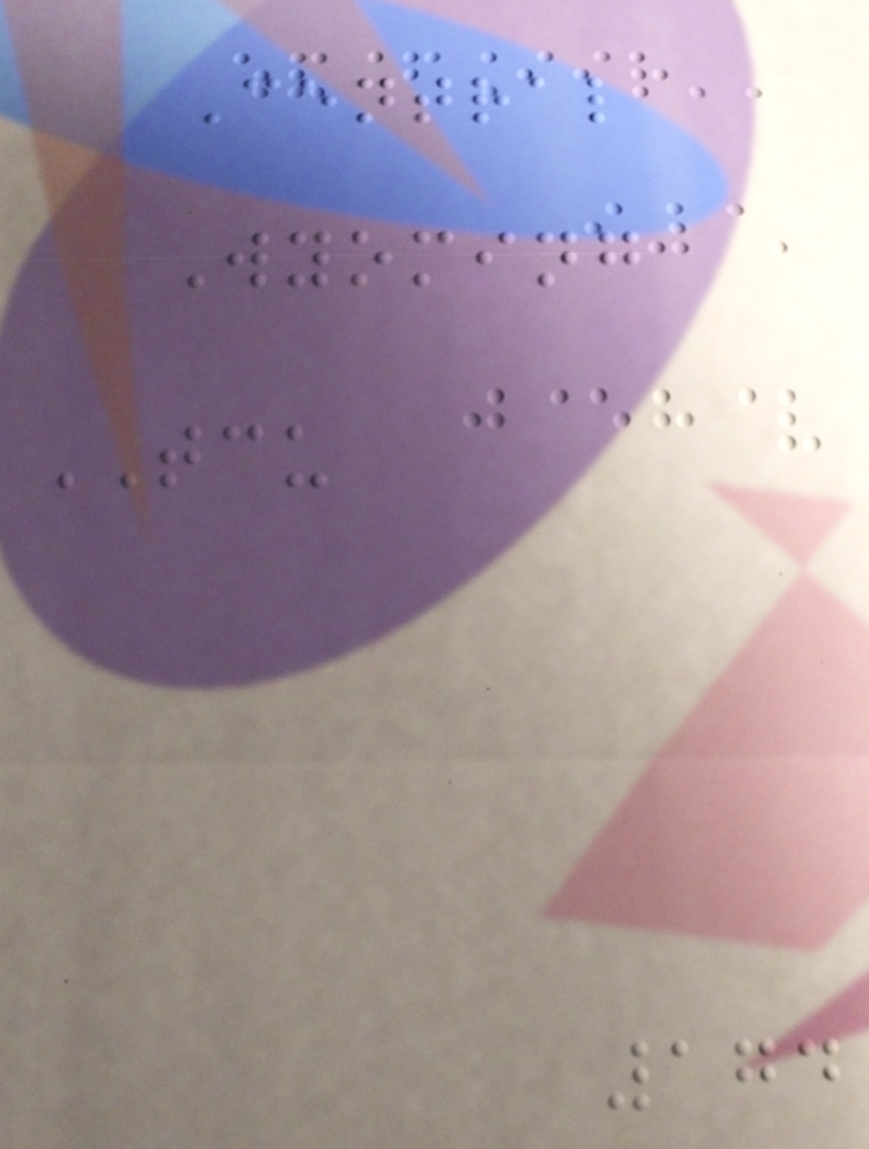Central
Wyoming
TCU
174
